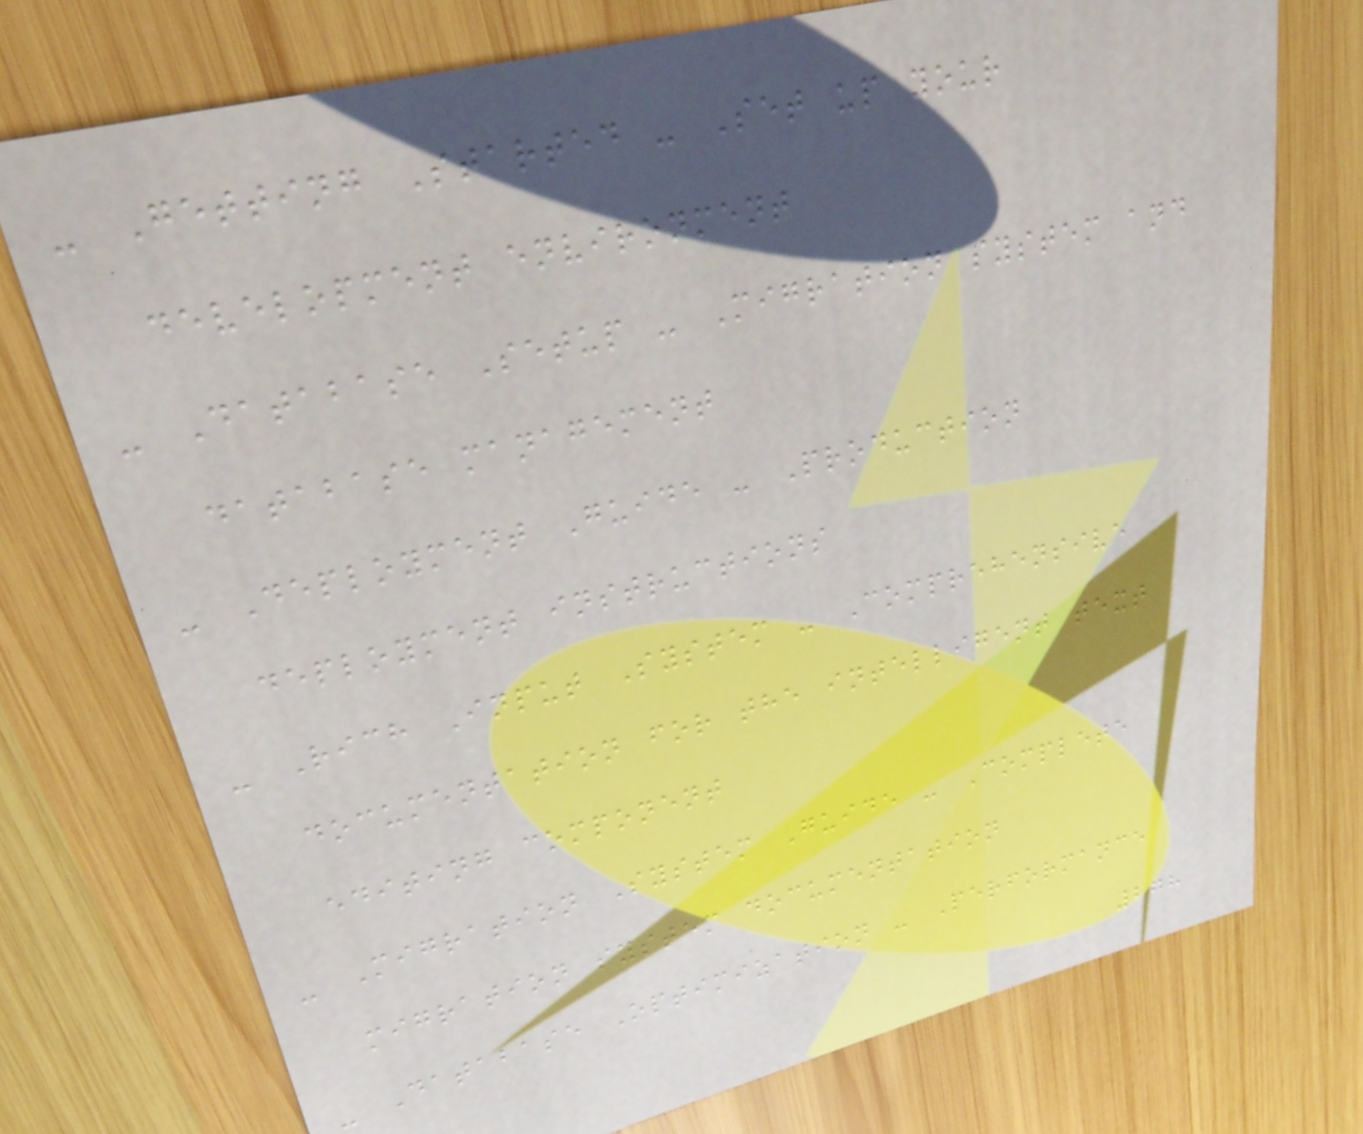- Getting Started - Set up your
development environment
- Database Setup - Migration system and
database management
- Deployment Guide - Production
deployment instructions
- Rich Input System - Comprehensive
documentation for the intelligent text
editing component
- Migration System Guide - Complete
migration system documentation
- Database Optimization - Performance
278
